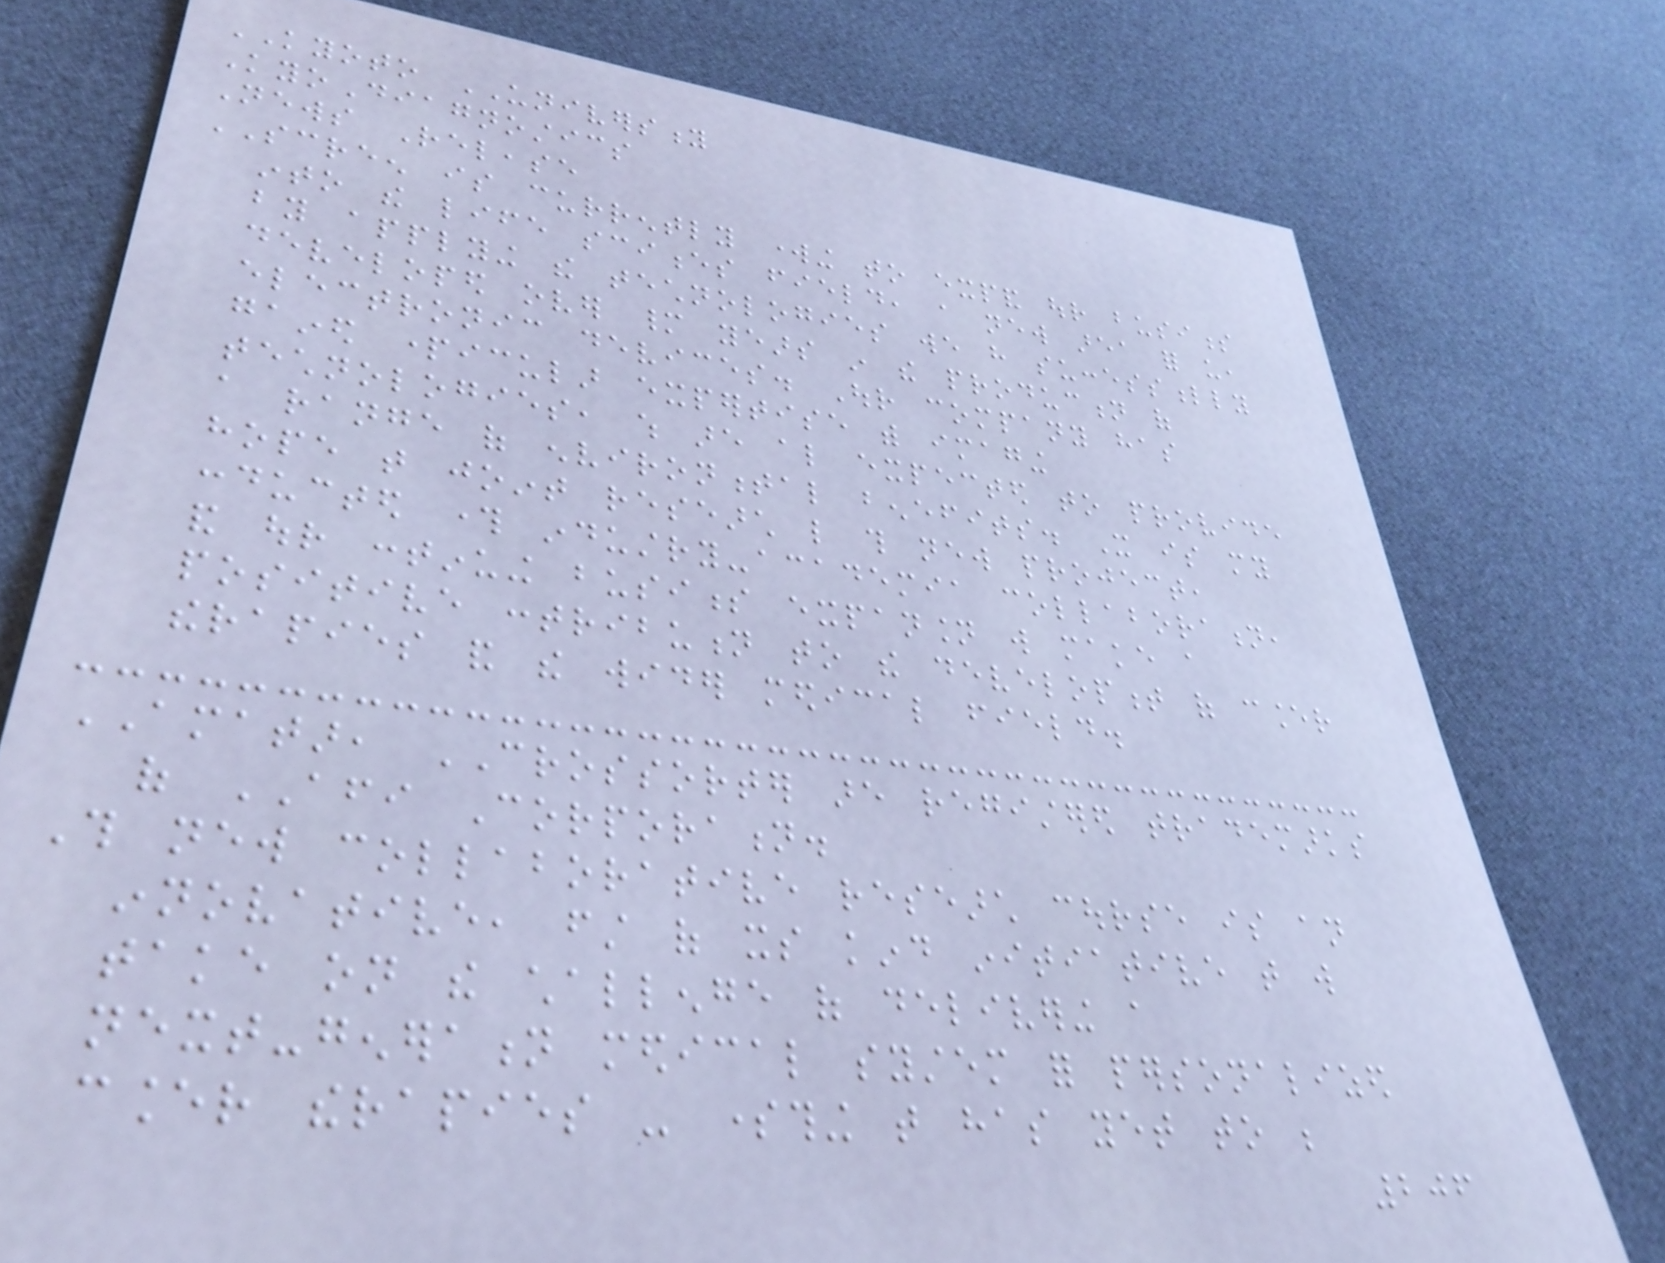KYOTO UNIVERSITY
KyoDiagnostics
News Release
SCREEN is currently working to expand our business
into the life sciences field, a new area for us,
by applying the technologies we have successfully
developed over many years in the production of
electronic devices. Our company has
gained particular expertise with imaging
technologies, which are also expected to provide
a range of environmental benefits. It is my
hope that joint research like this new project,
conducted through industry-academia collaboration,
and our continuing business expansion will make a
positive contribution to the development of cancer
therapies and the wider medical field.
AMATAR, CROSSORTER are registered trademarks
of AFI Corporation.
This new collaborative research course is an
innovative, first of its kind initiative that will
take on the challenge of delivering a
next-generation medical system for personalized
cancer therapies - something that has yet to be
206
